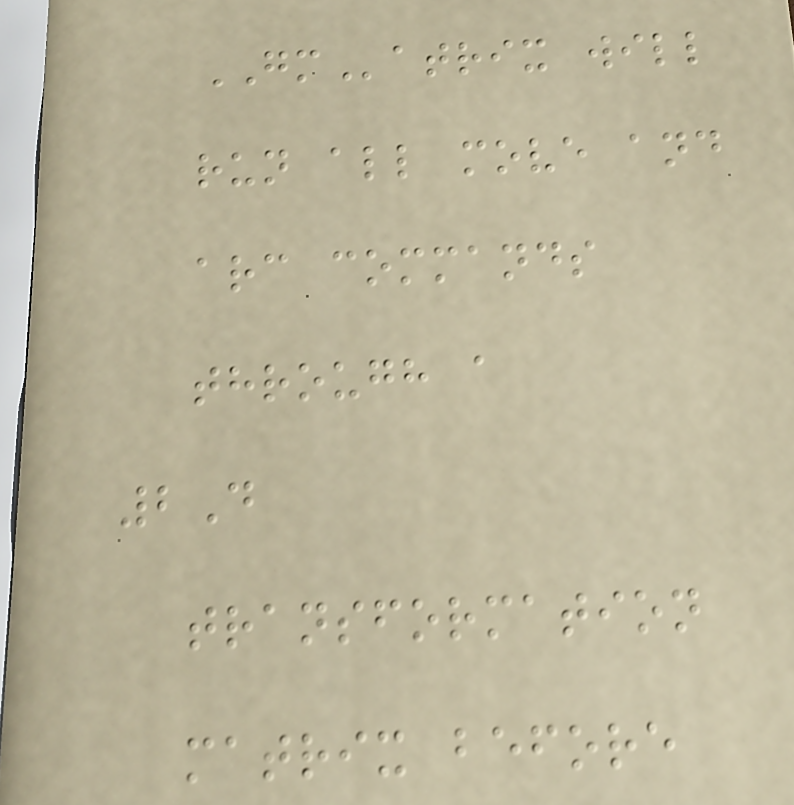GMatrix will
run all move and
arc commands
through a
2D
transformation
matrix before
